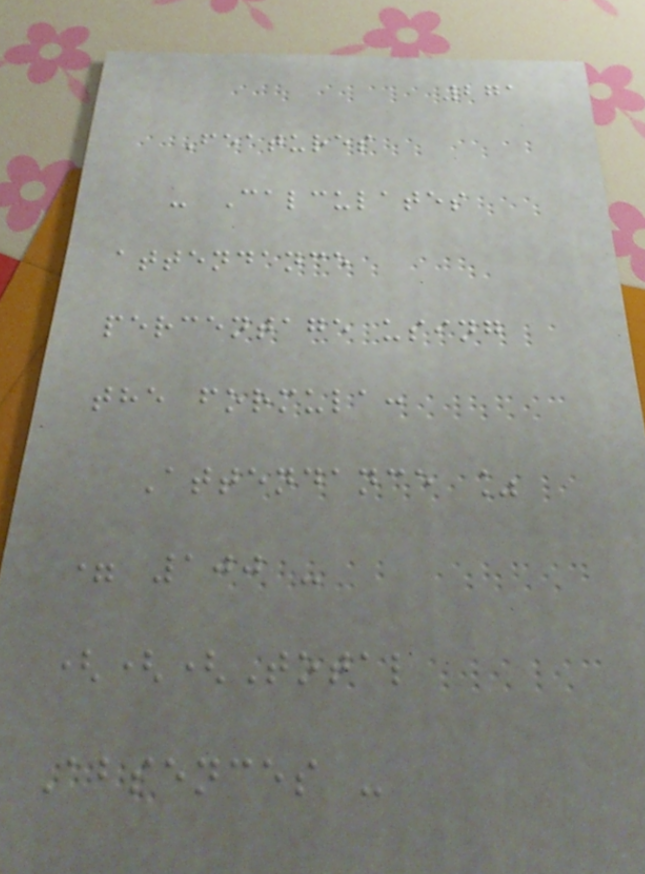271
Features
- Calculates
attendance
percentage using
the formula:
Attendance %
= 100 -
(((Total
Absences -
